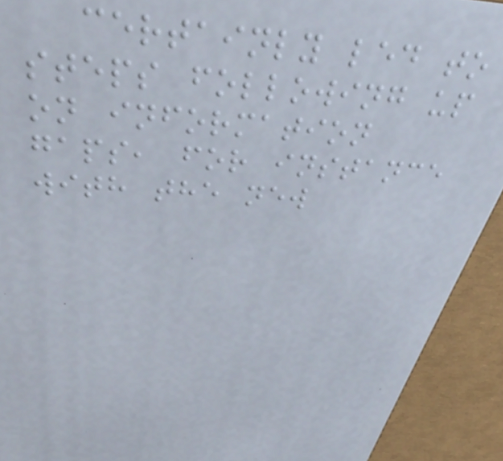certainly led to
steps following up
on information
gaps, for instance
with the new
